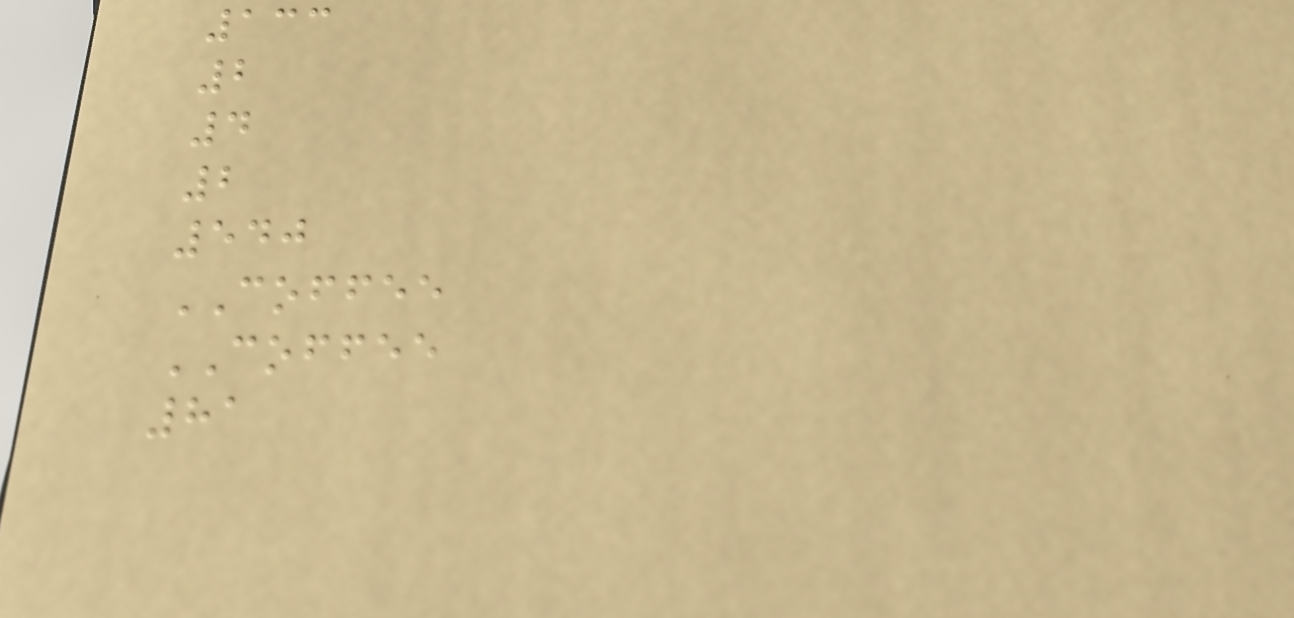133
2
4
2
540
COFFEE
COFFEE
81
